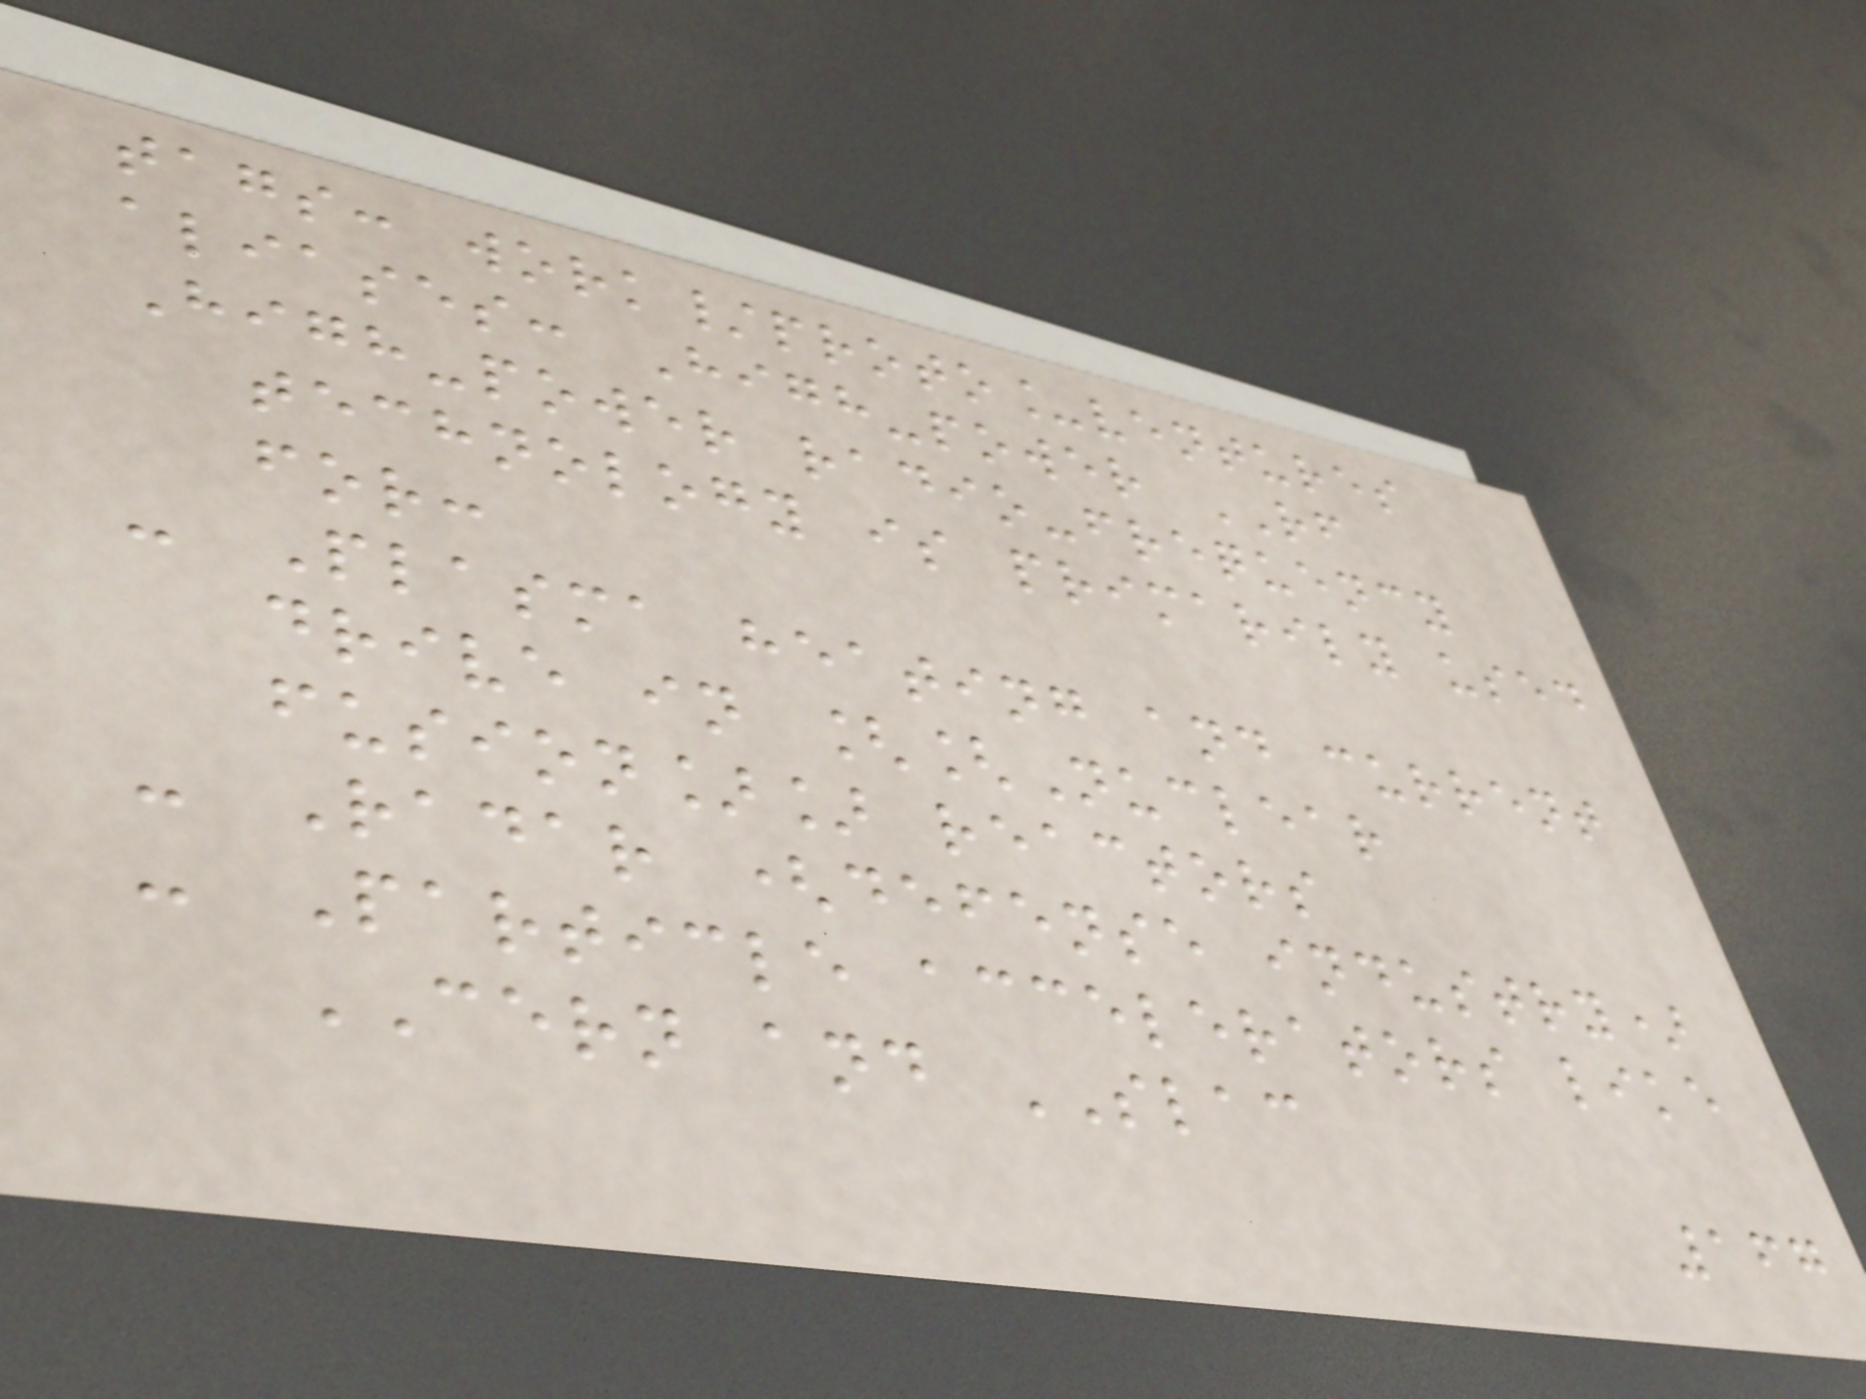tags: work/proto_ventures
aliases: High-power RF
High-power radio-frequency
technology is primarily used
for:
- Plasma heating and current
drive in [[Nuclear
fusion]] reactors
- Radar (defense industry)
- Particle accelerators like
CERN and SLAC
167
